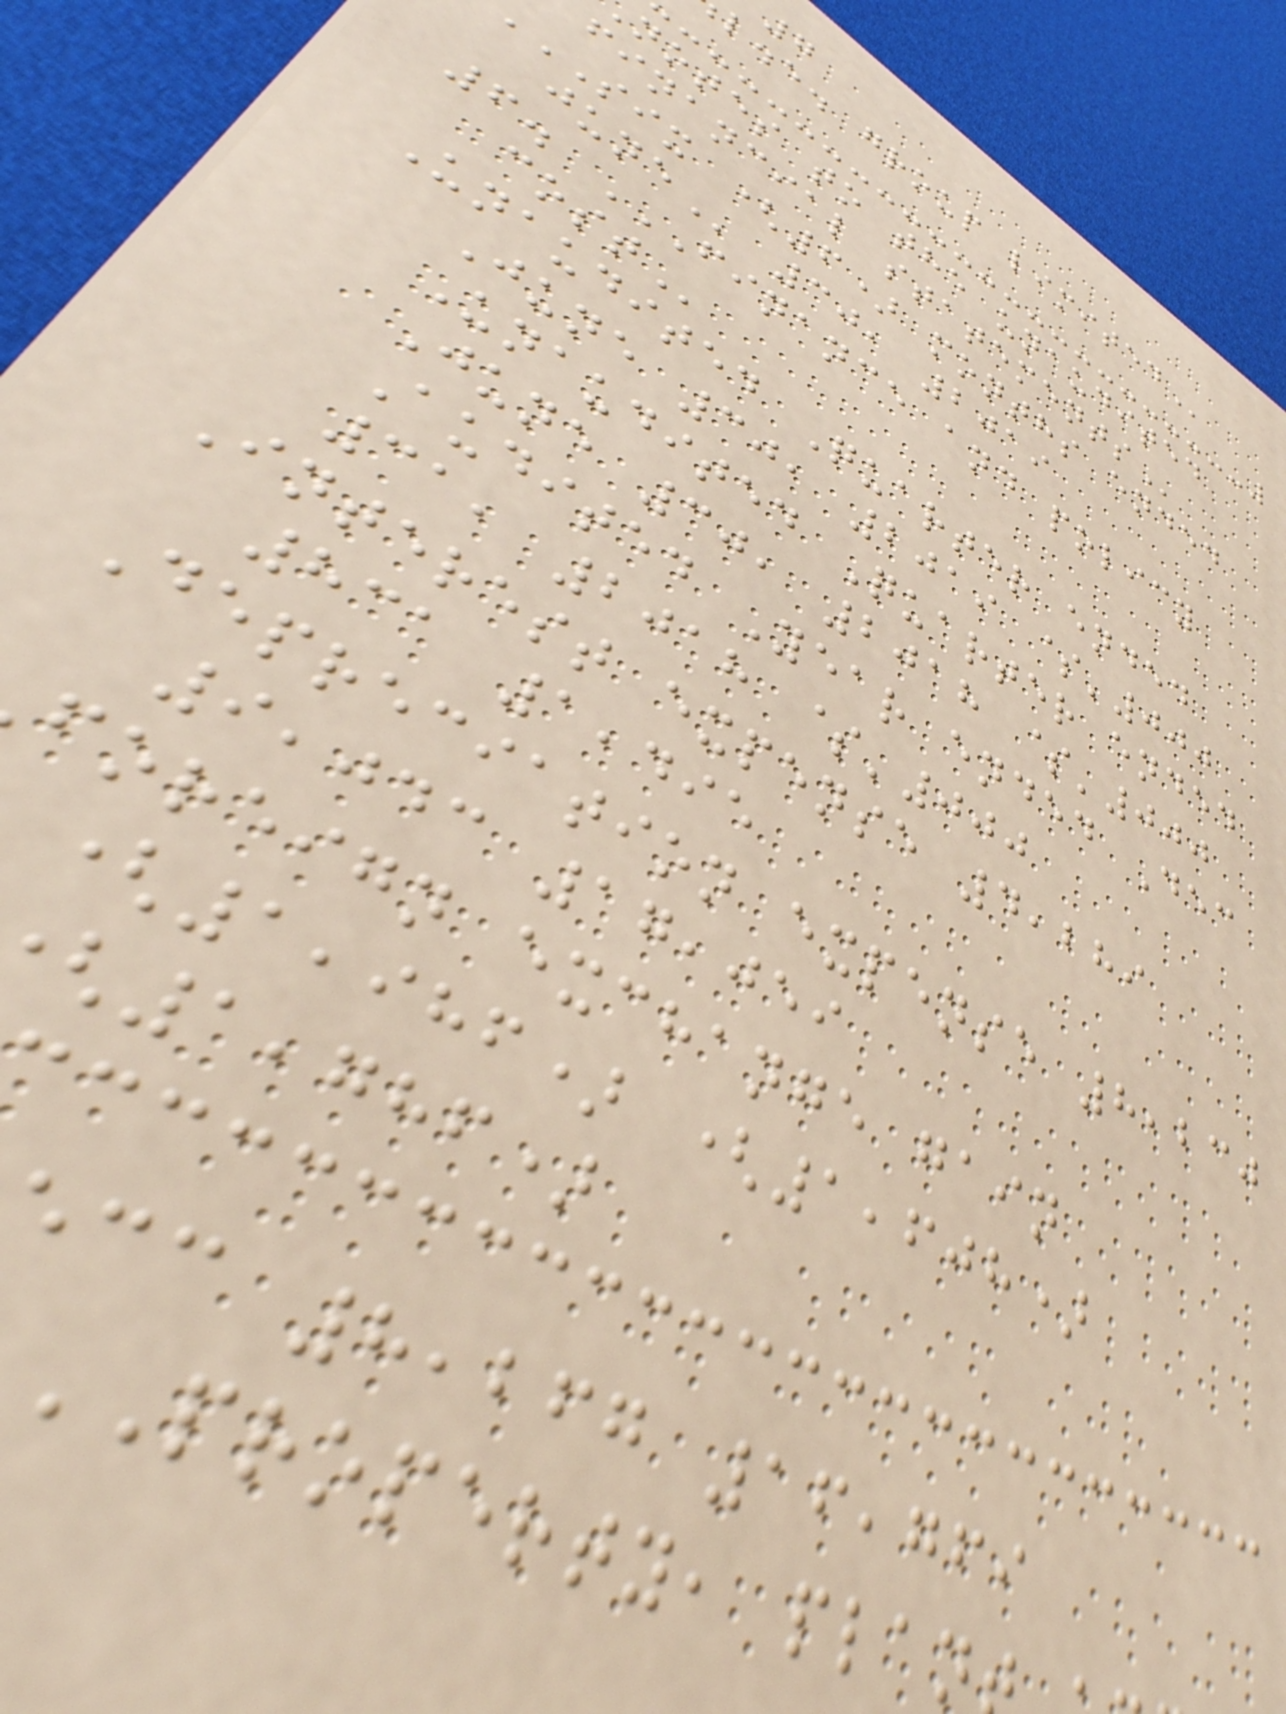l.e. group
notes to the unaudited
financial
SIX (6) months ended
30, 2019
6. FINANCE AND POLICY
Unaudited Quarter ended
June 30, 2019 $'000
Unaudited Quarter ended
June 30, 2018 $'000
Audited Year ended Dec
31, 2018 $'000
Interest expense 4,289
831 1,495
Depreciation expense 8,230
9,043 17,059
foreign exchange gain
(1,986) (1,608)
1,786)
cc 8,267 16,769
PROPERTY,
